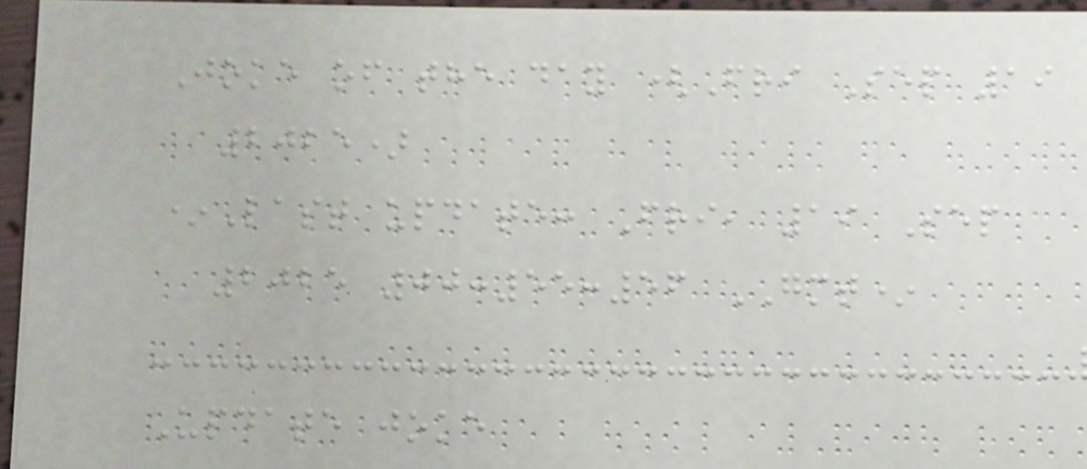Joke of the day (Fri Sep 19
2025)
*Last update: Fri, 19 Sep
2025 00:55:56 GMT*
Update joke
